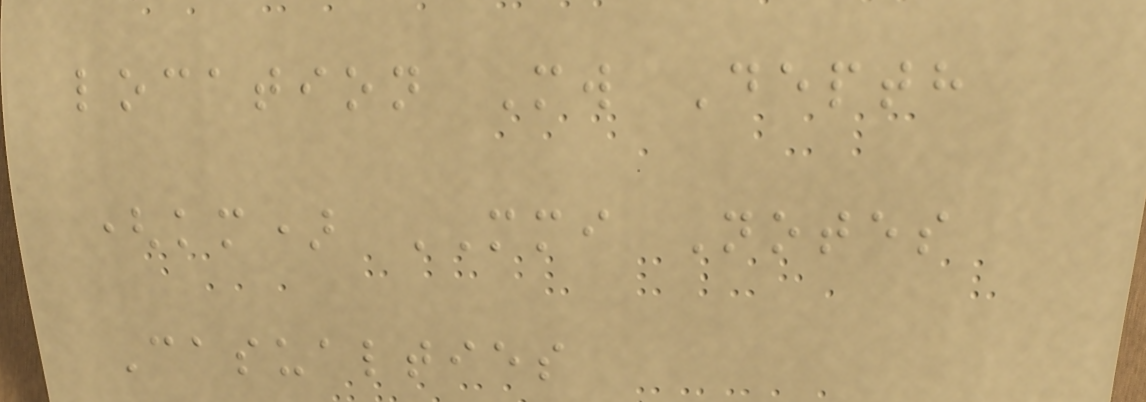location Mw Depth
(km) MMI Notes
Casualties
